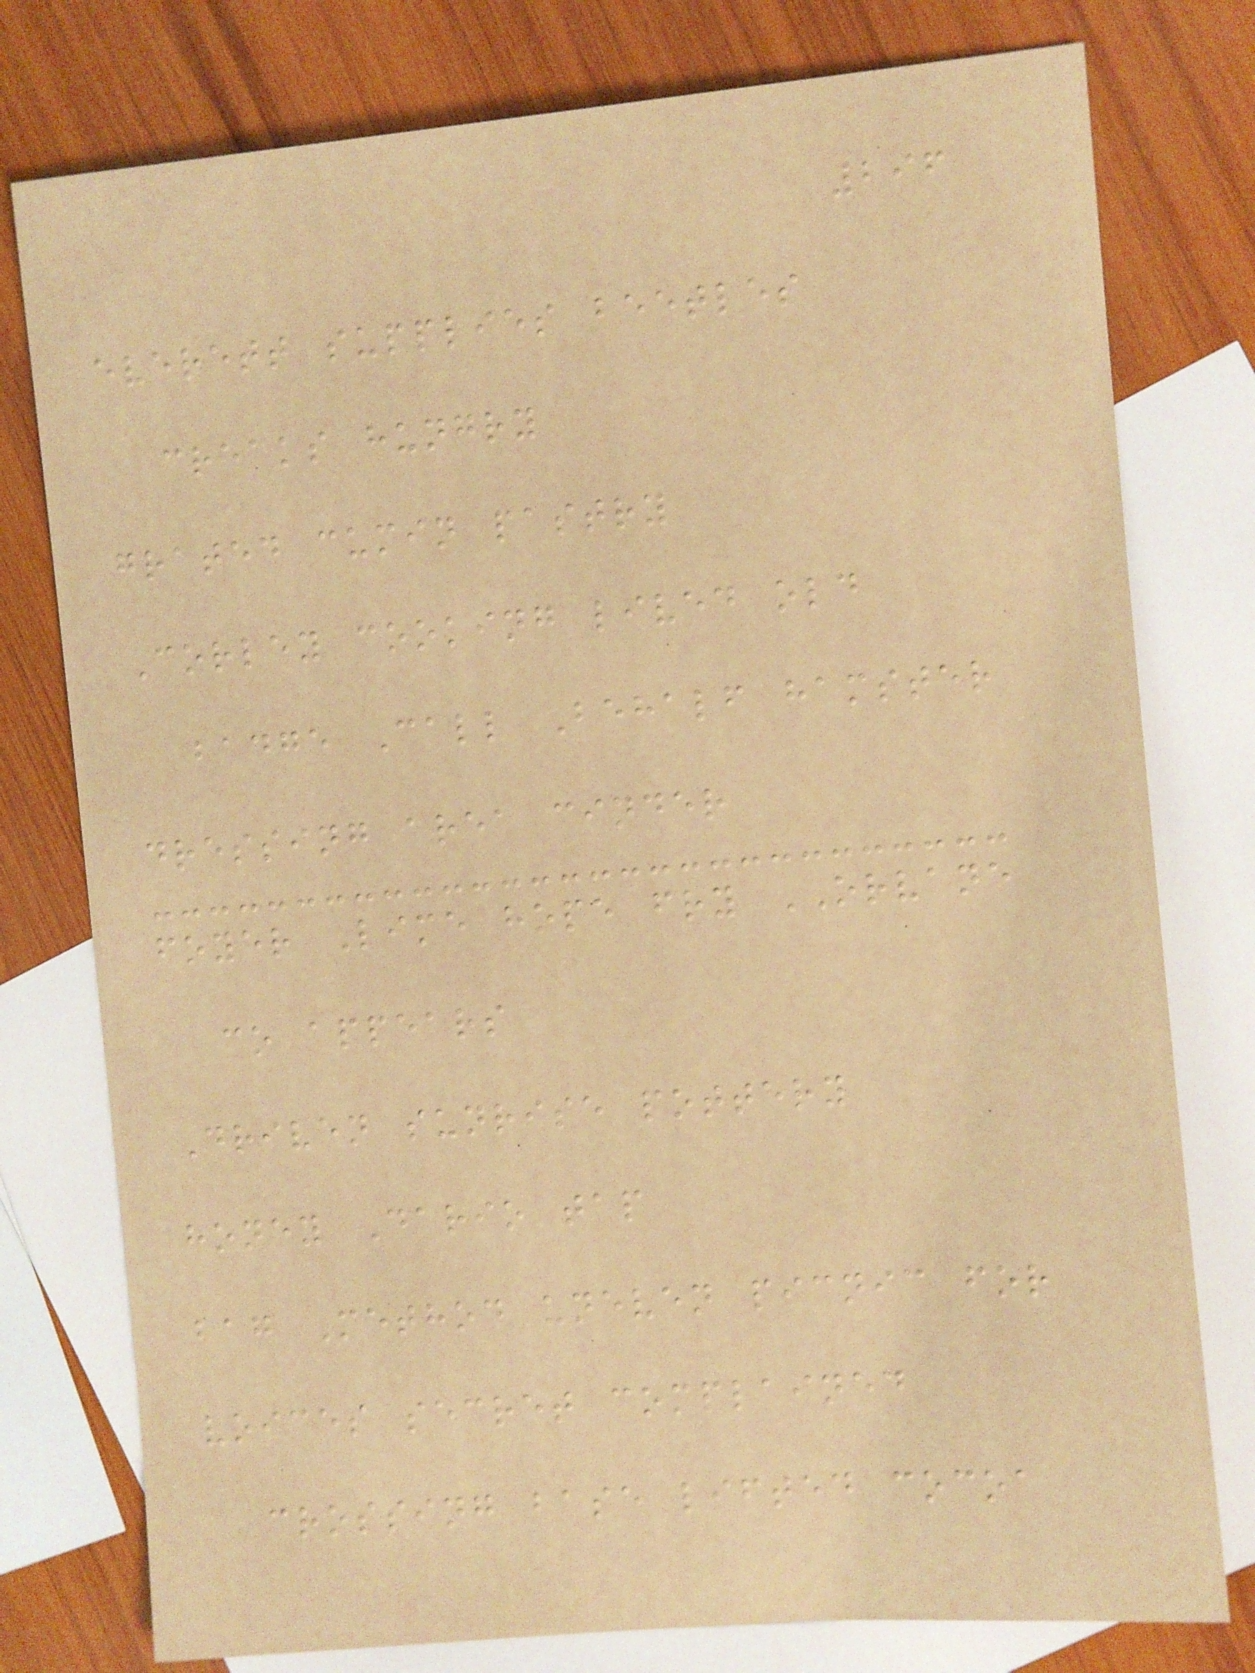296
everett supplies beetles
creaks hungry
grated cumin pastry
Corley cooking lived old
badge Call Behalf hamster
dressing area cinder
foyer Lime hope fry ORVANE
co appears
Driven sunrise pottery
honey Dario tap
bag Method uneven picnic for
voices secret complained
crossing base lifted cocoa
